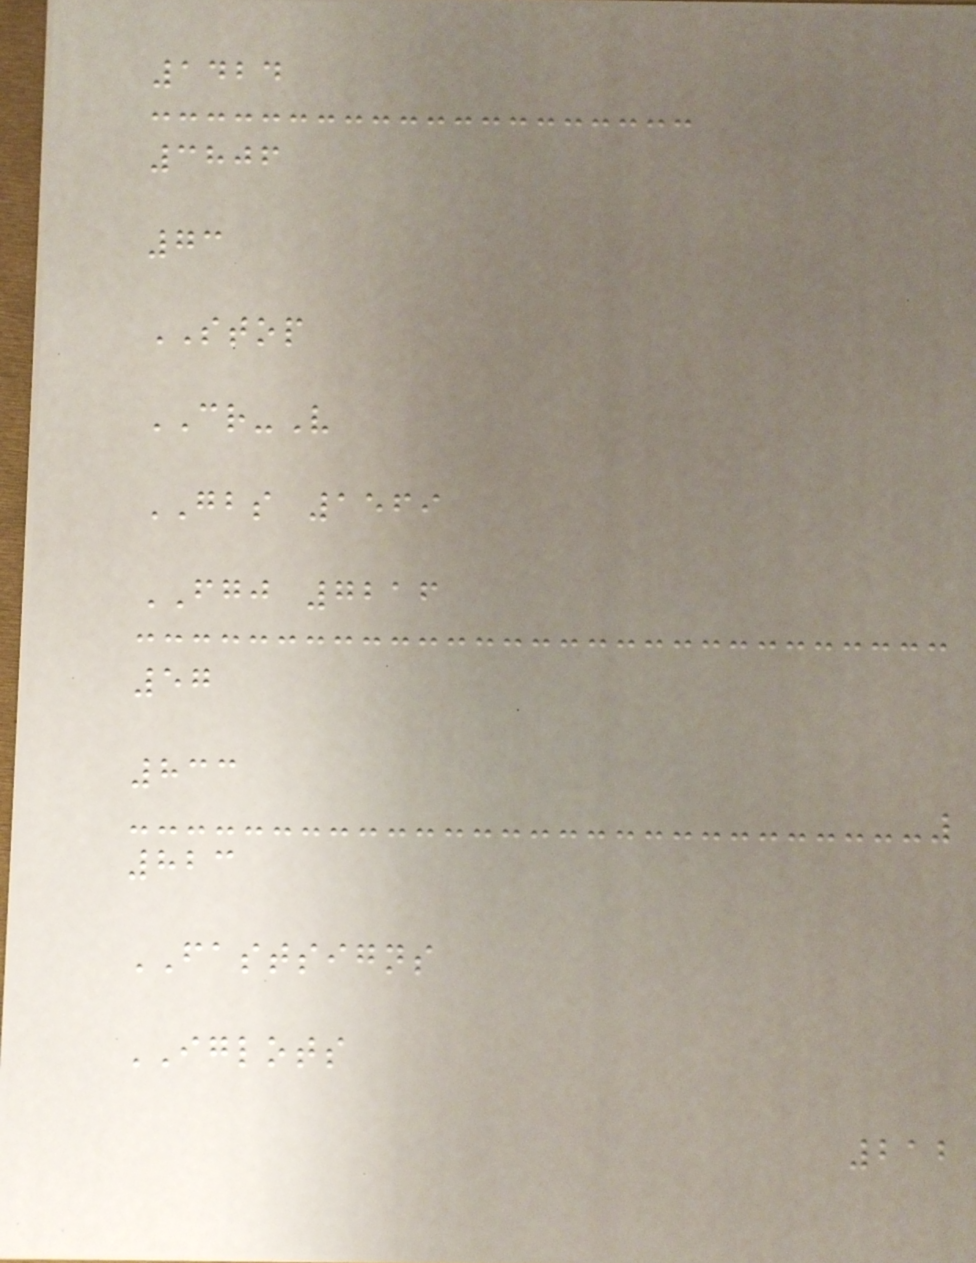1424
3806
73
STOP
CR-V
GBS 1569
FGJ 7216
57
833
823
FASTSIGNS
IGLOTS
212
